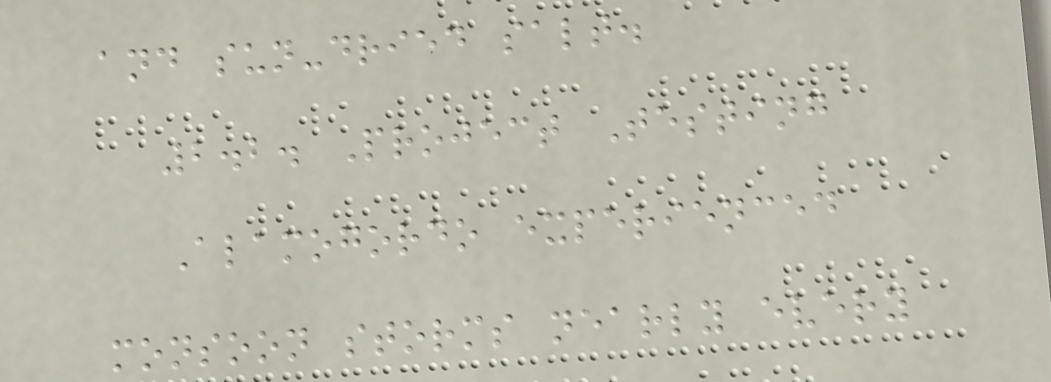and sun-dried salt.
2.2. Project Testing
Alamogordo experienced
monsoon storms nearly every
